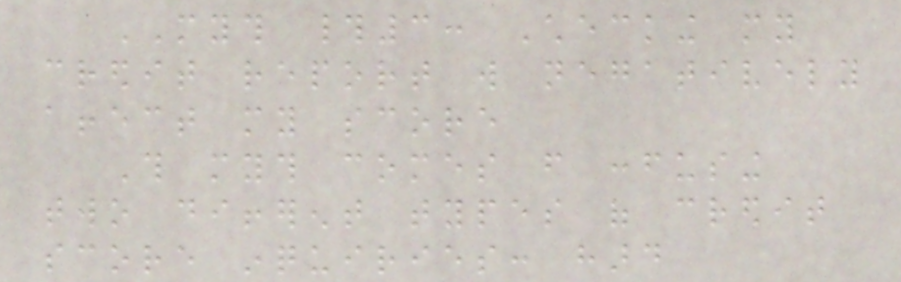MYTH #3: Checking my
credit report will negatively
affect my score
This myth comes from confusing
two different types of credit
score inquiries: hard
